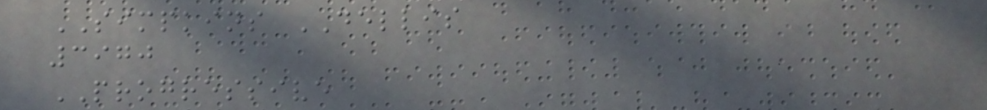SIMPKINS DELLIS
3970
PROGRESSIVE
